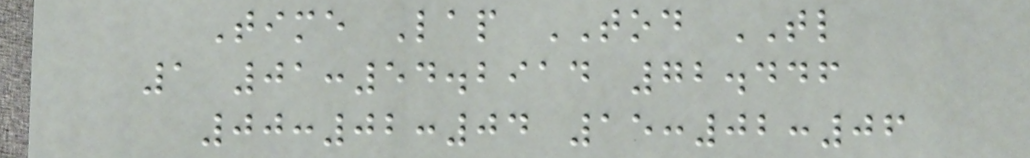Time Lap TOD TL
1 01:54.2914 72.446
00:02:04 15:02:06
